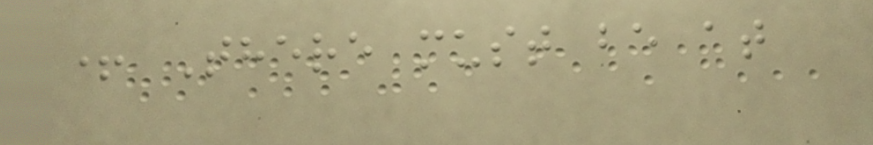+ There must be at
